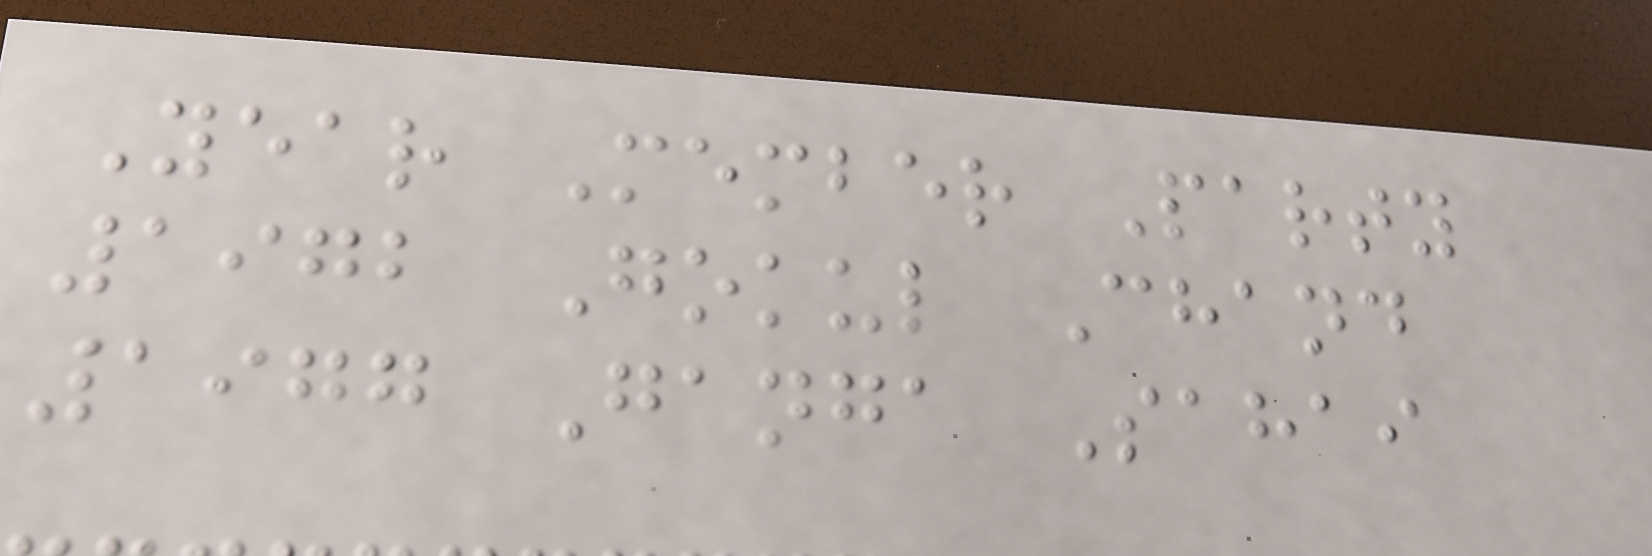Year Member Party
1972 Gokul Chand
1977 Ganga Sahai
